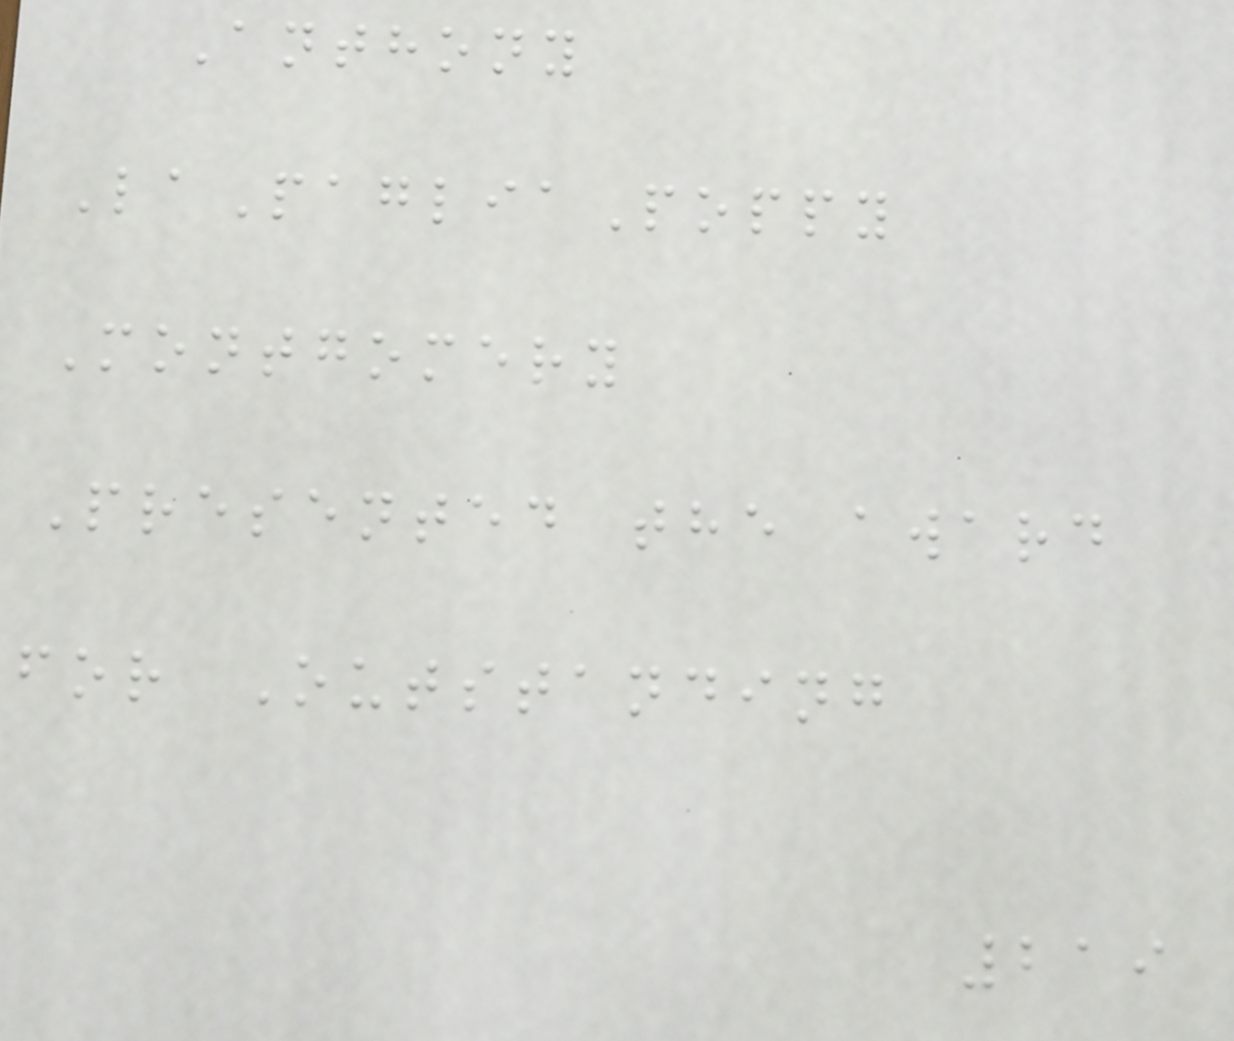Anthony
LaPagliaPoppy
Montgomery
Presented the award
for Outstanding
219
